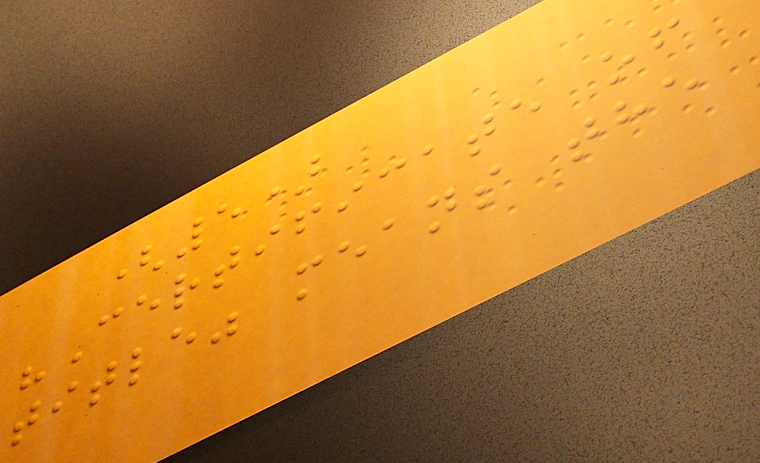(5)
"Certificate of
title" means the
